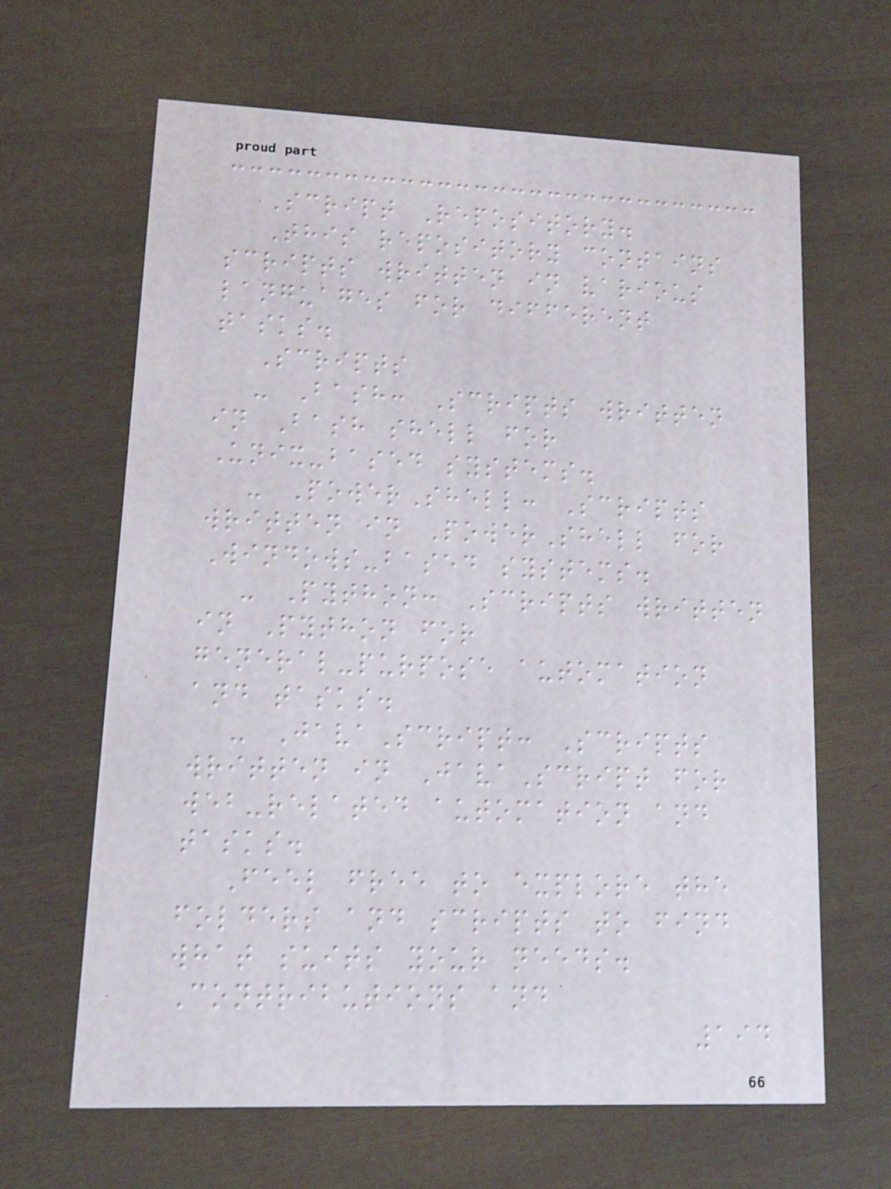Script Repository.
This repository contains
scripts written in various
languages for different
tasks.
Scripts
- Bash: Scripts written
in Bash shell for
Unix-based systems.
- PowerShell: Scripts
written in PowerShell for
Windows-based systems.
- Python: Scripts written
in Python for
general-purpose automation
and tasks.
- JavaScript: Scripts
written in JavaScript for
web-related automation and
tasks.
Feel free to explore the
folders and scripts to find
what suits your needs.
Contributions and
194
